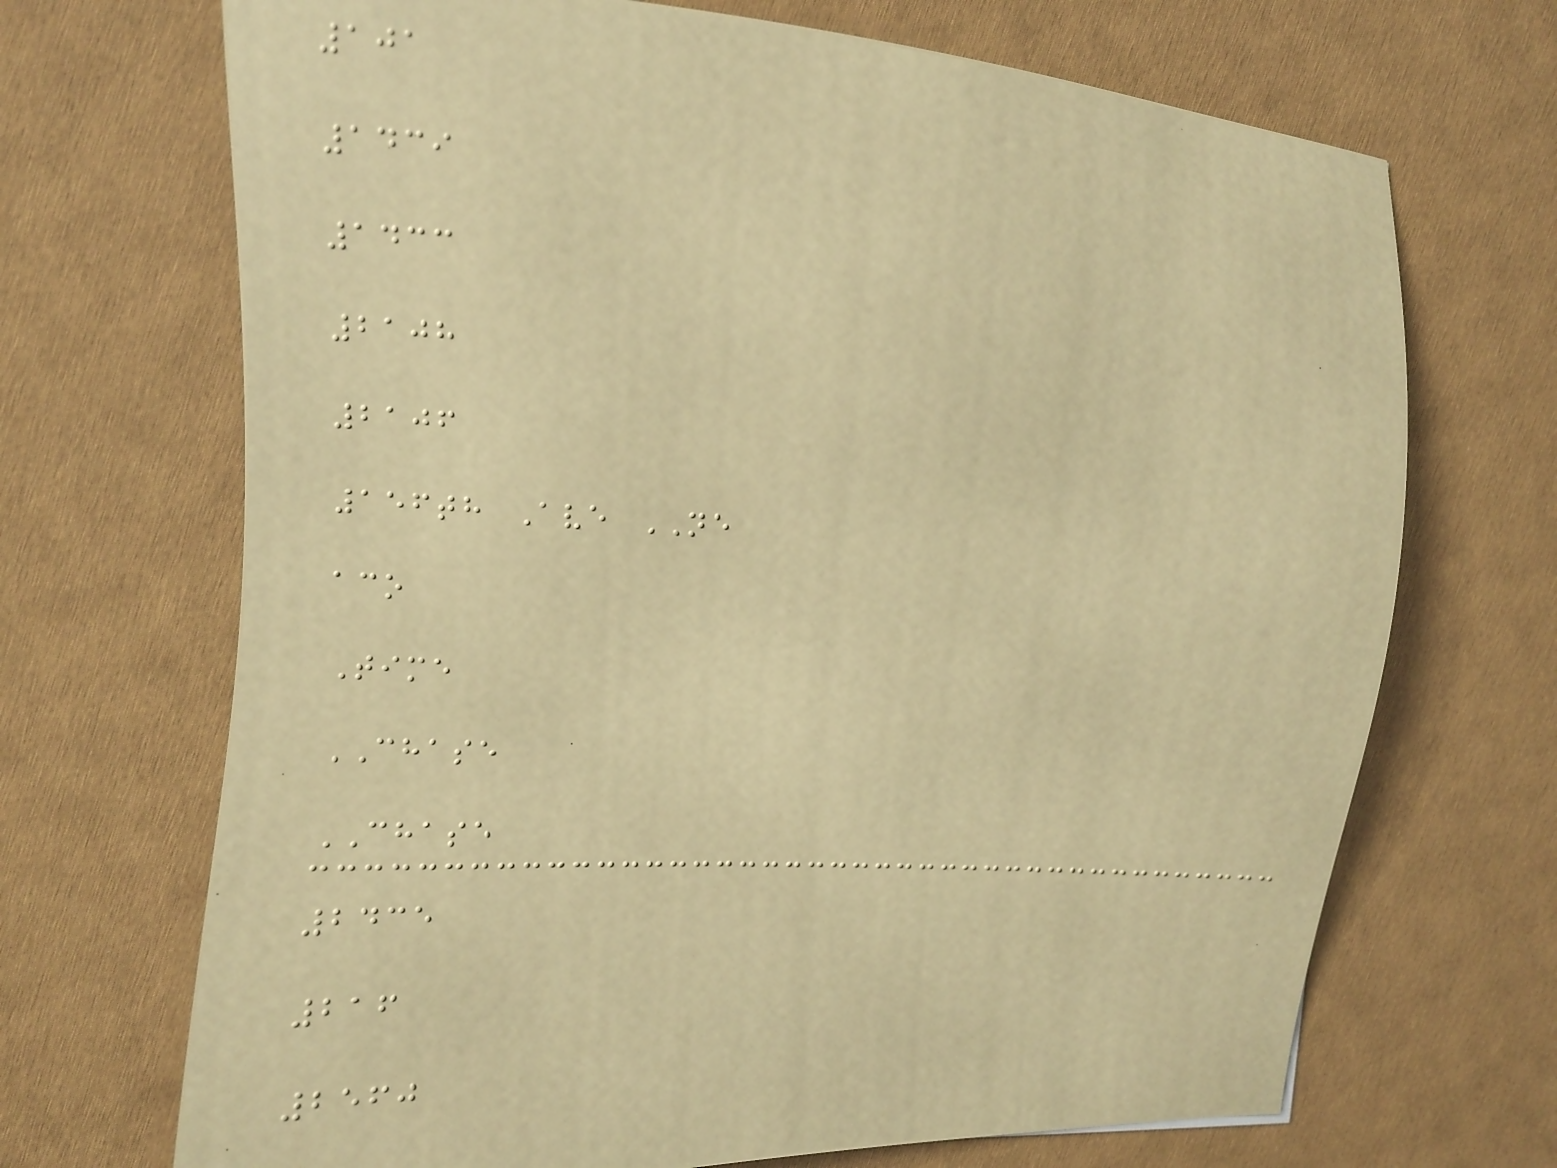101
1439
1433
2108
2106
156th Ave NE
aco
Time
CHASE
CHASE
2435
216
2560
